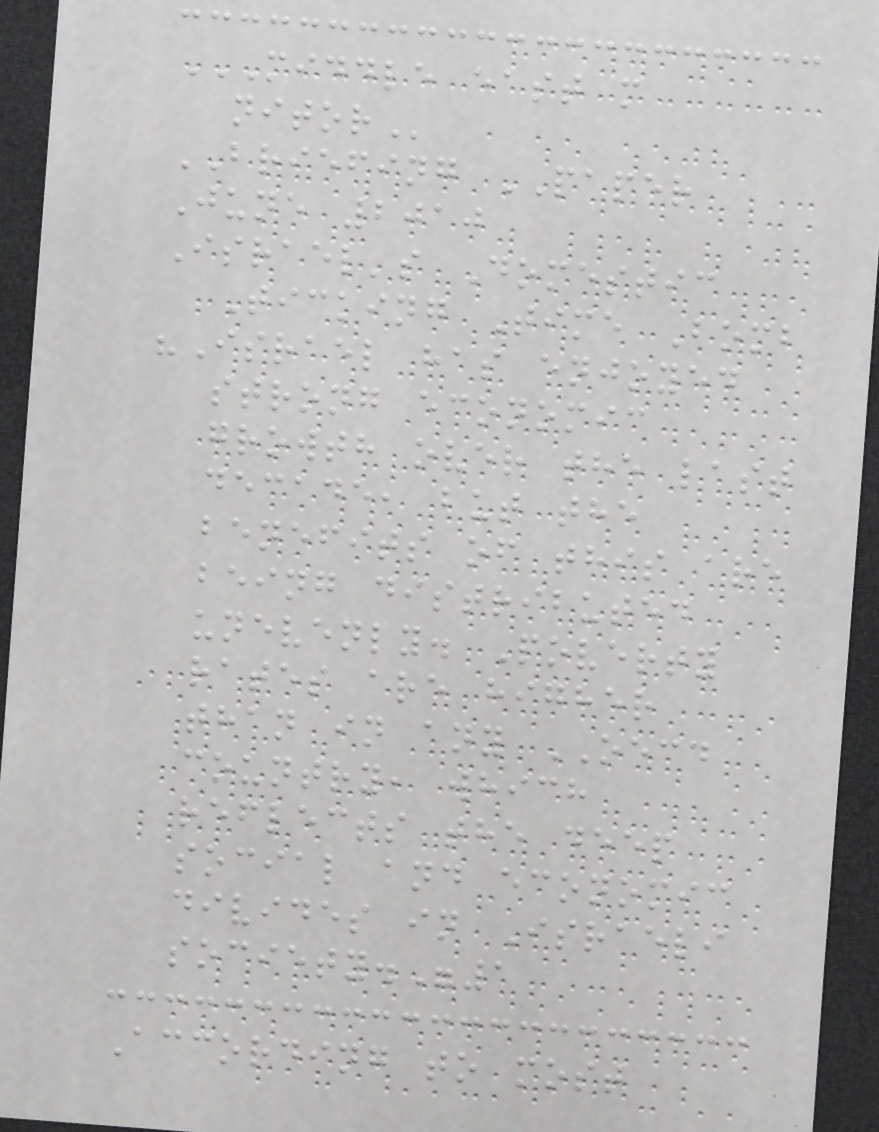MIDDLE EAST M
NITOR
BRIEFING PAPER
June 2010
Israel's Domestic
Ticking Time Bomb
"Israel has enjoyed
strong economic
growth over the last
decade, but the
benefits of this are
being distributed
unevenly. Poverty
rates are higher
than in any OECD
country, which
reflects the deep
social and economic
divides in Israeli
society."1
According to most
